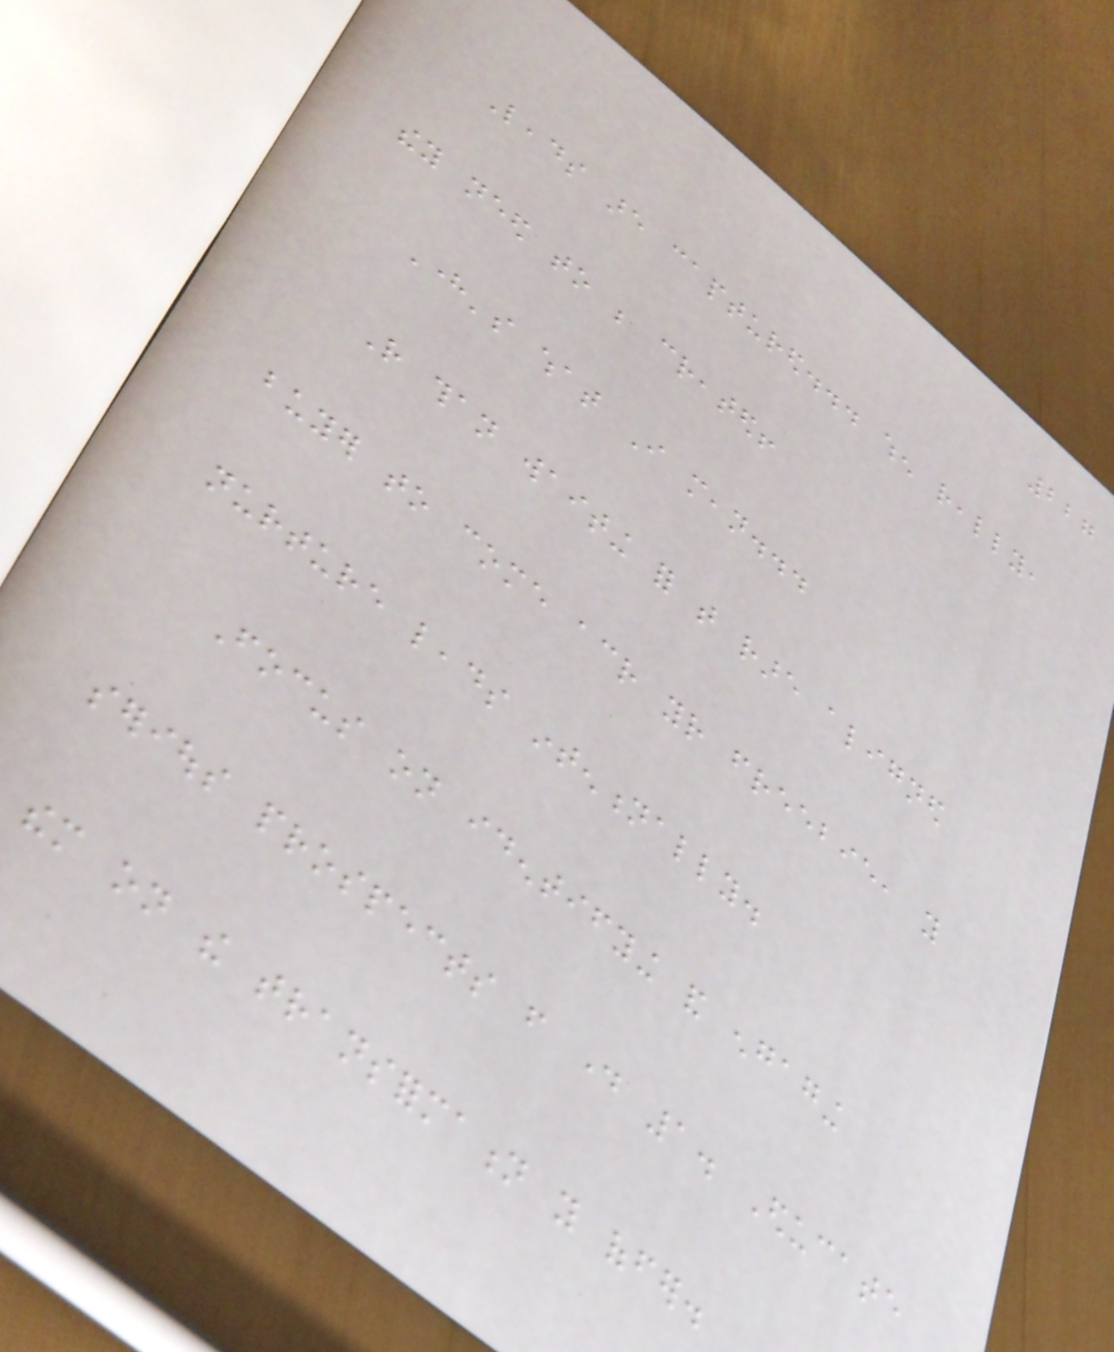227
Leads are captured... when really,
they need to be created!
Here's what I mean...
Rather than waiting for that rare aligned
buyer to come across your freebie, you
nurture leads intentionally.
Focus on identifying and engaging
serious prospects from day 1. Educate
them on the transformation you offer.
